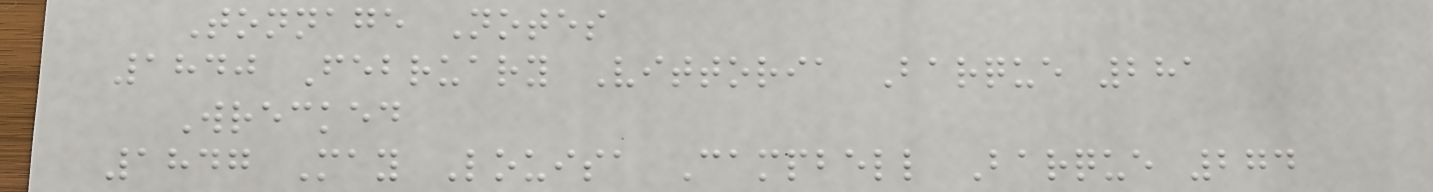Tonnage Notes
1840 February Vittoria Barque 281
Wrecked
1847 May Louisa Campbell Barque 274
